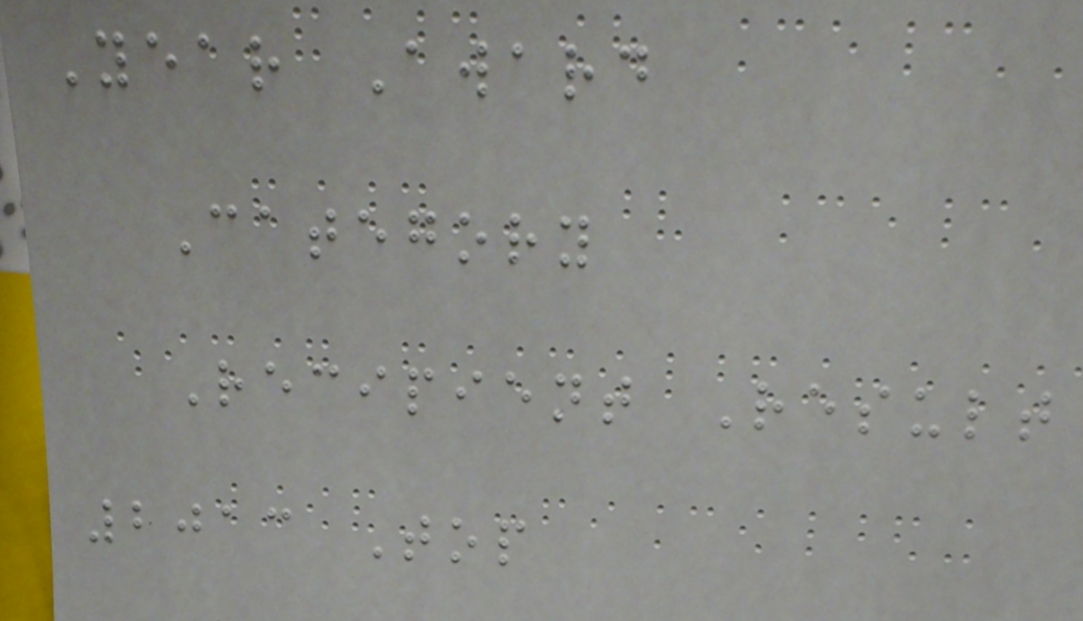Year Award
Category
Recipient Result
2013 Top
